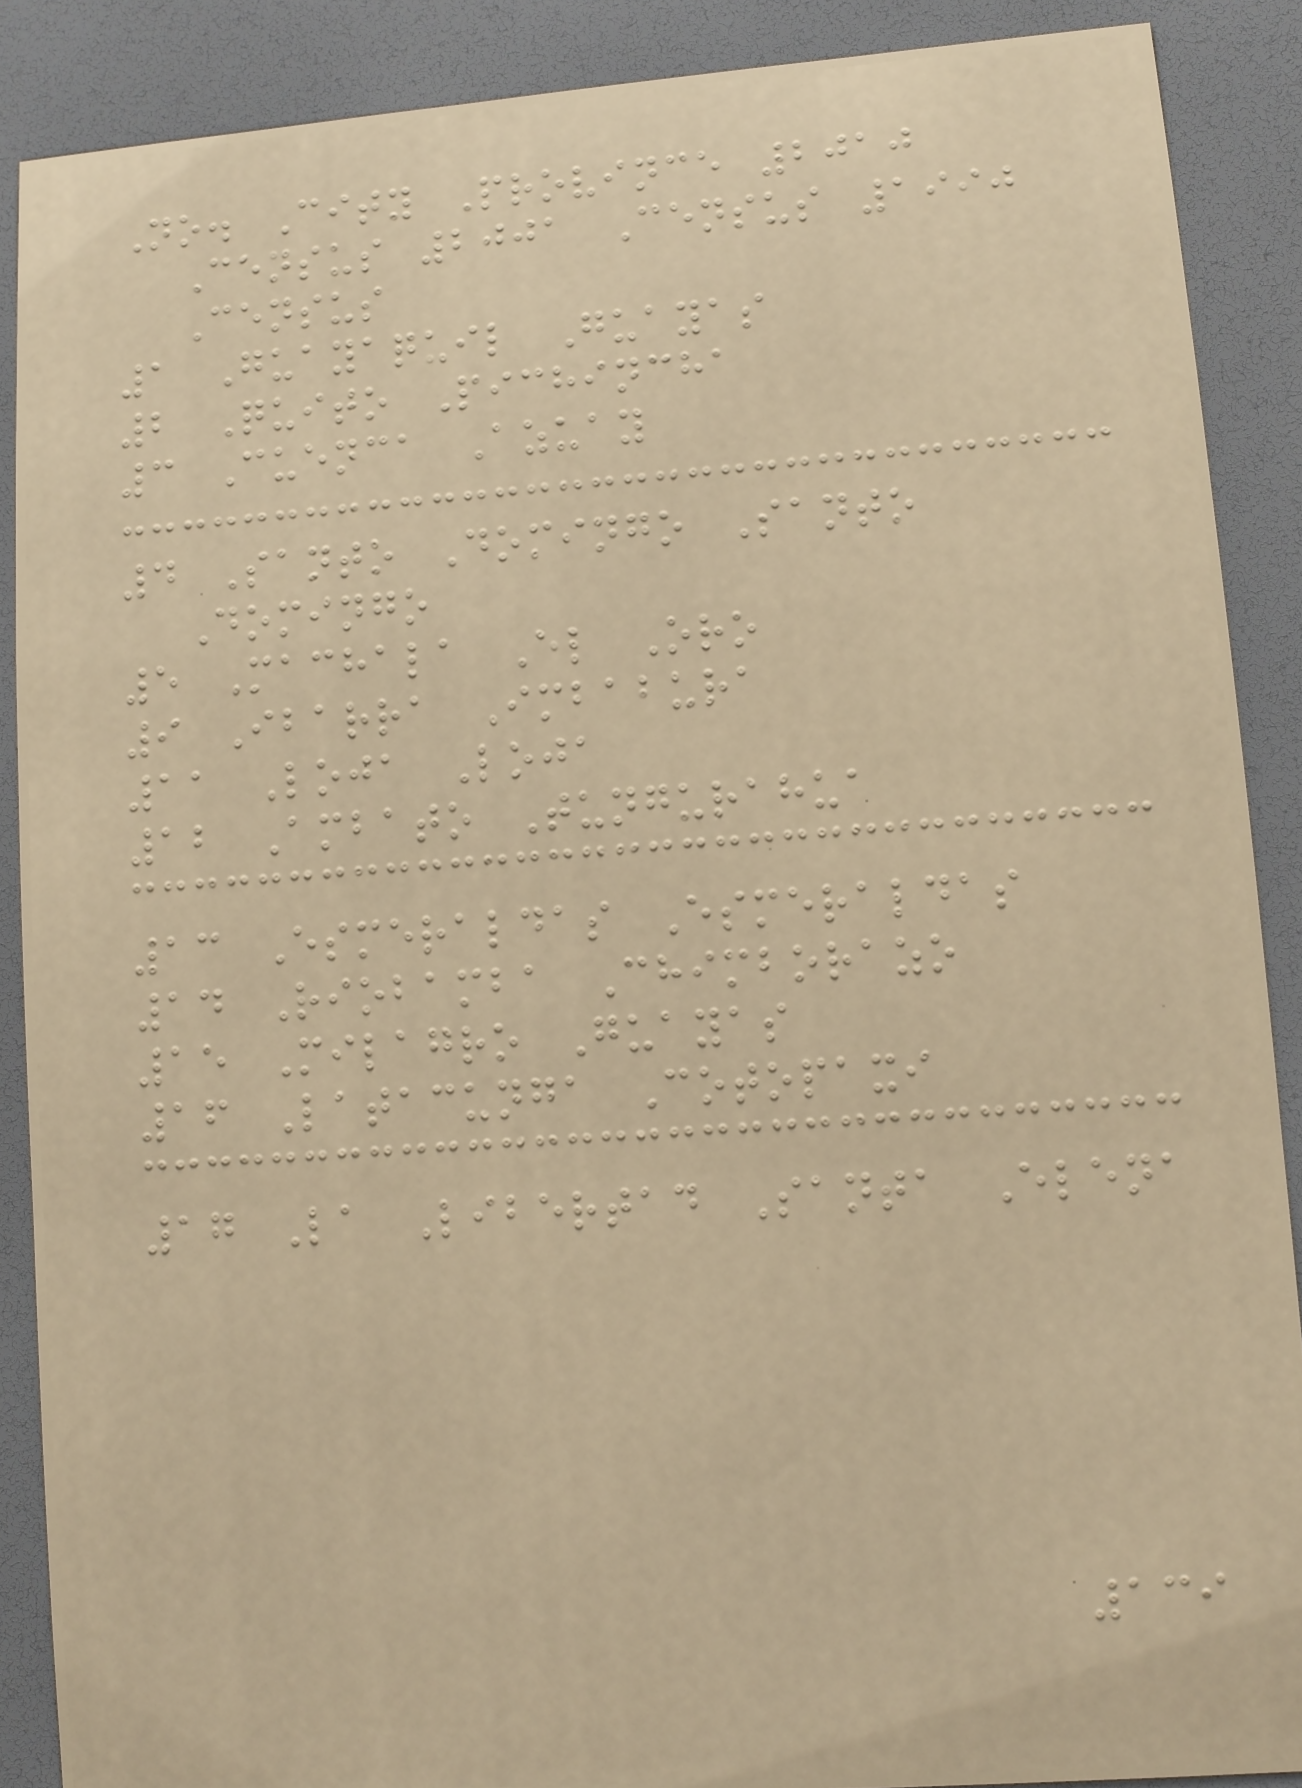No. City Province 2010
Census 2001 Census 1990
Census
1 Guayaquil Guayas
2 Quito Pichincha
3 Cuenca Azuay
4 Santo Domingo Santo
Domingo
5 Machala El Oro
9 Ibarra Imbabura
11 Loja Loja
12 Ambato Tungurahua
13 Esmeraldas Esmeraldas
14 Riobamba Chimborazo
15 Milagro Guayas
16 Latacunga Cotopaxi
17 La Libertad Santa Elena
139
